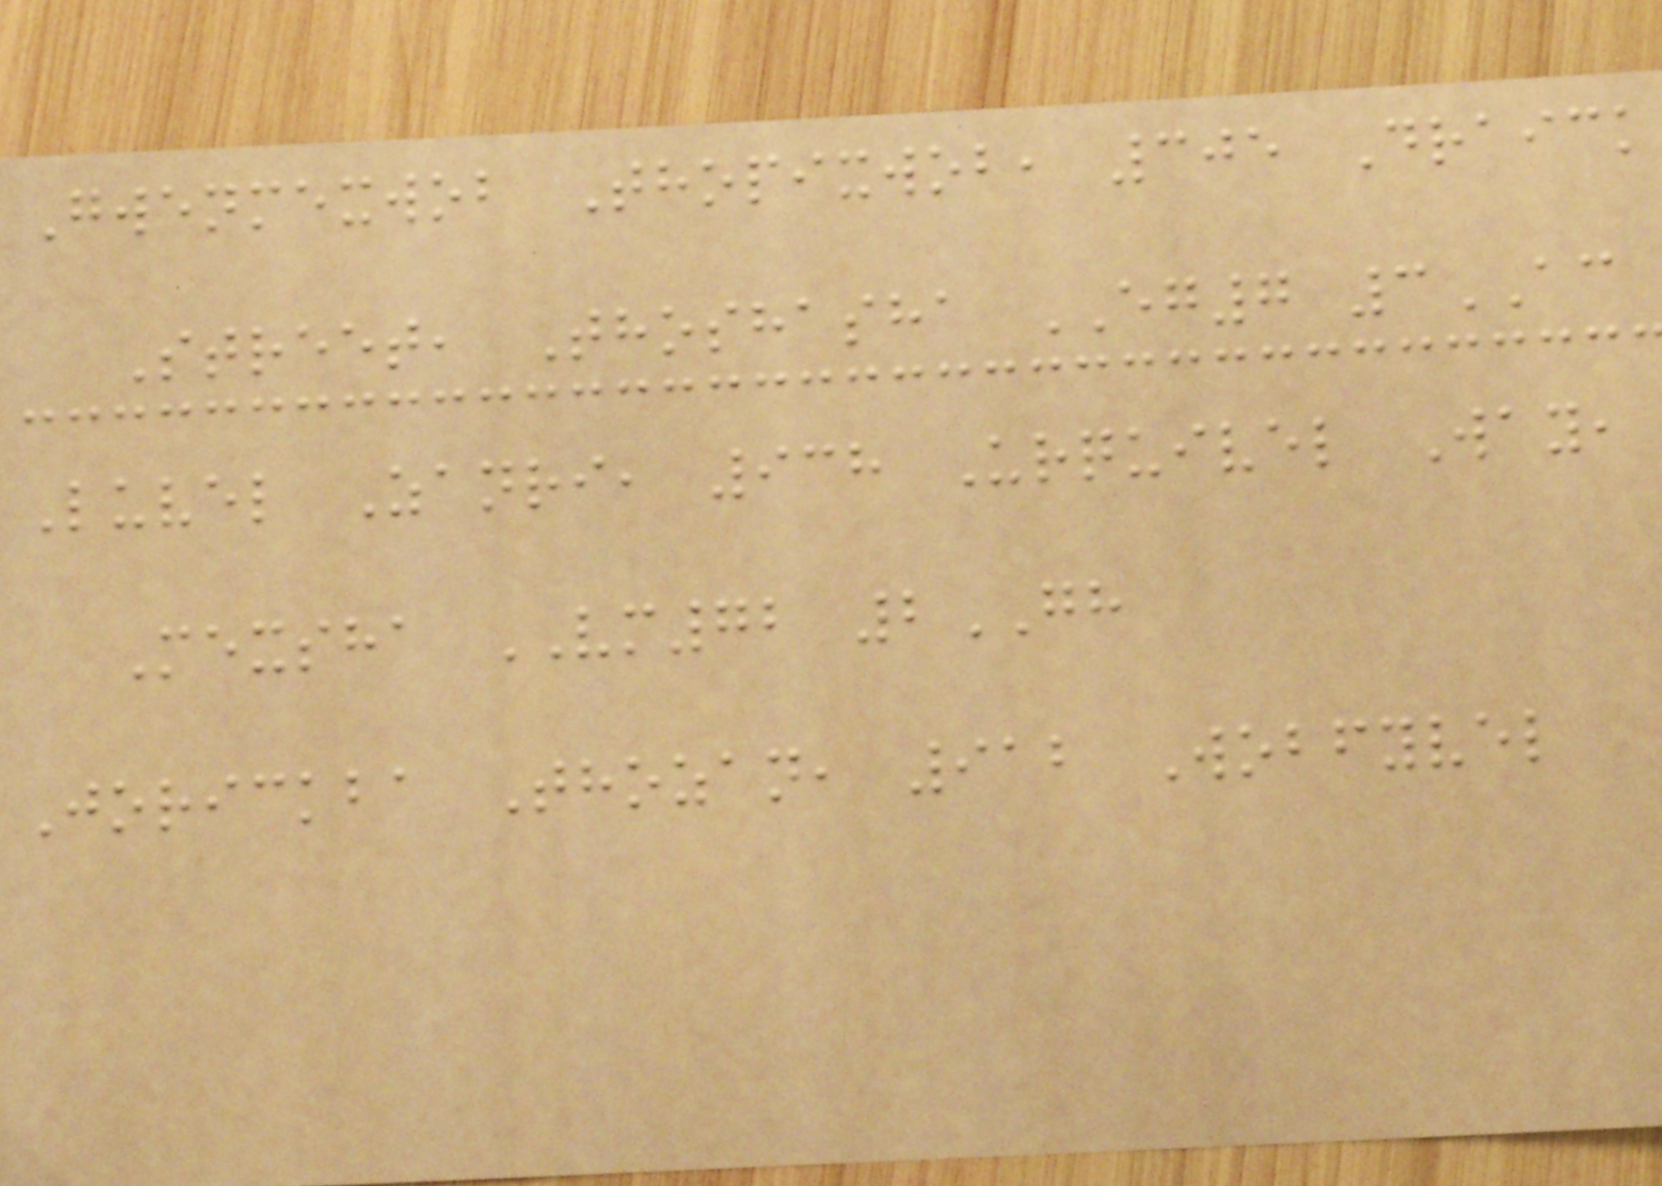Gwenmexwob Thopixwob, 305 Draick
Street, Thoshasha EG7 3AC
Luvel Zanri, 938 Urquivel Way,
Mexsha VM72 2GH
Jorickba Thozan, 912 Wobfyvel
